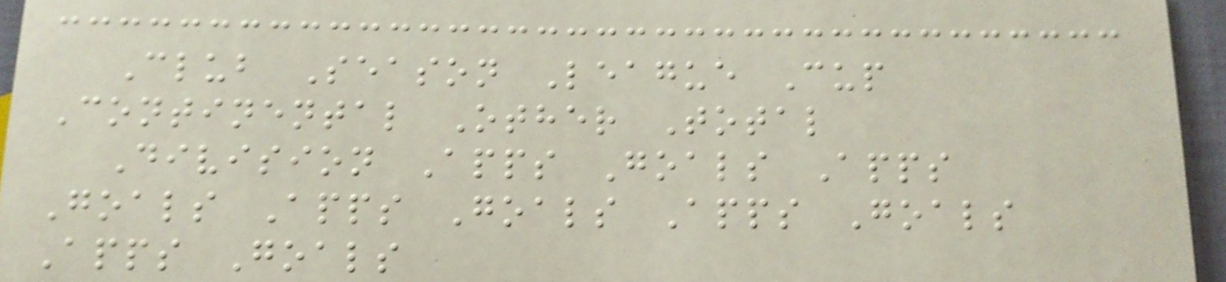Club Season League Cup
Continental Other Total
Division Apps Goals Apps
Goals Apps Goals Apps Goals
Apps Goals
